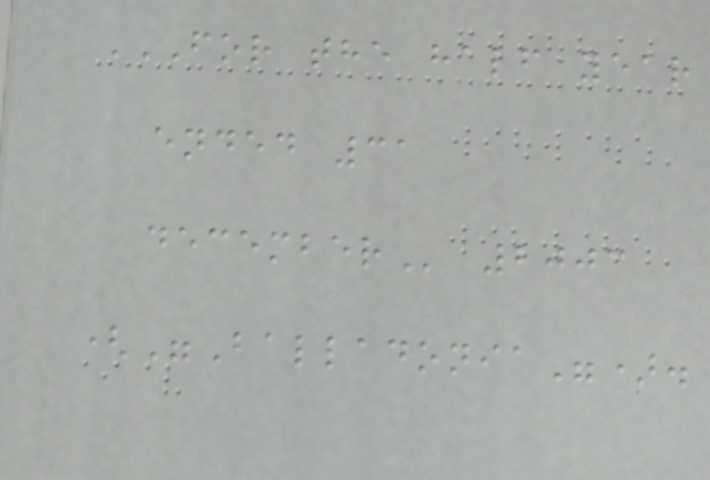FOR THE HALF YEAR
ENDED 31
DECEMBER 2003
("Balladonia").
